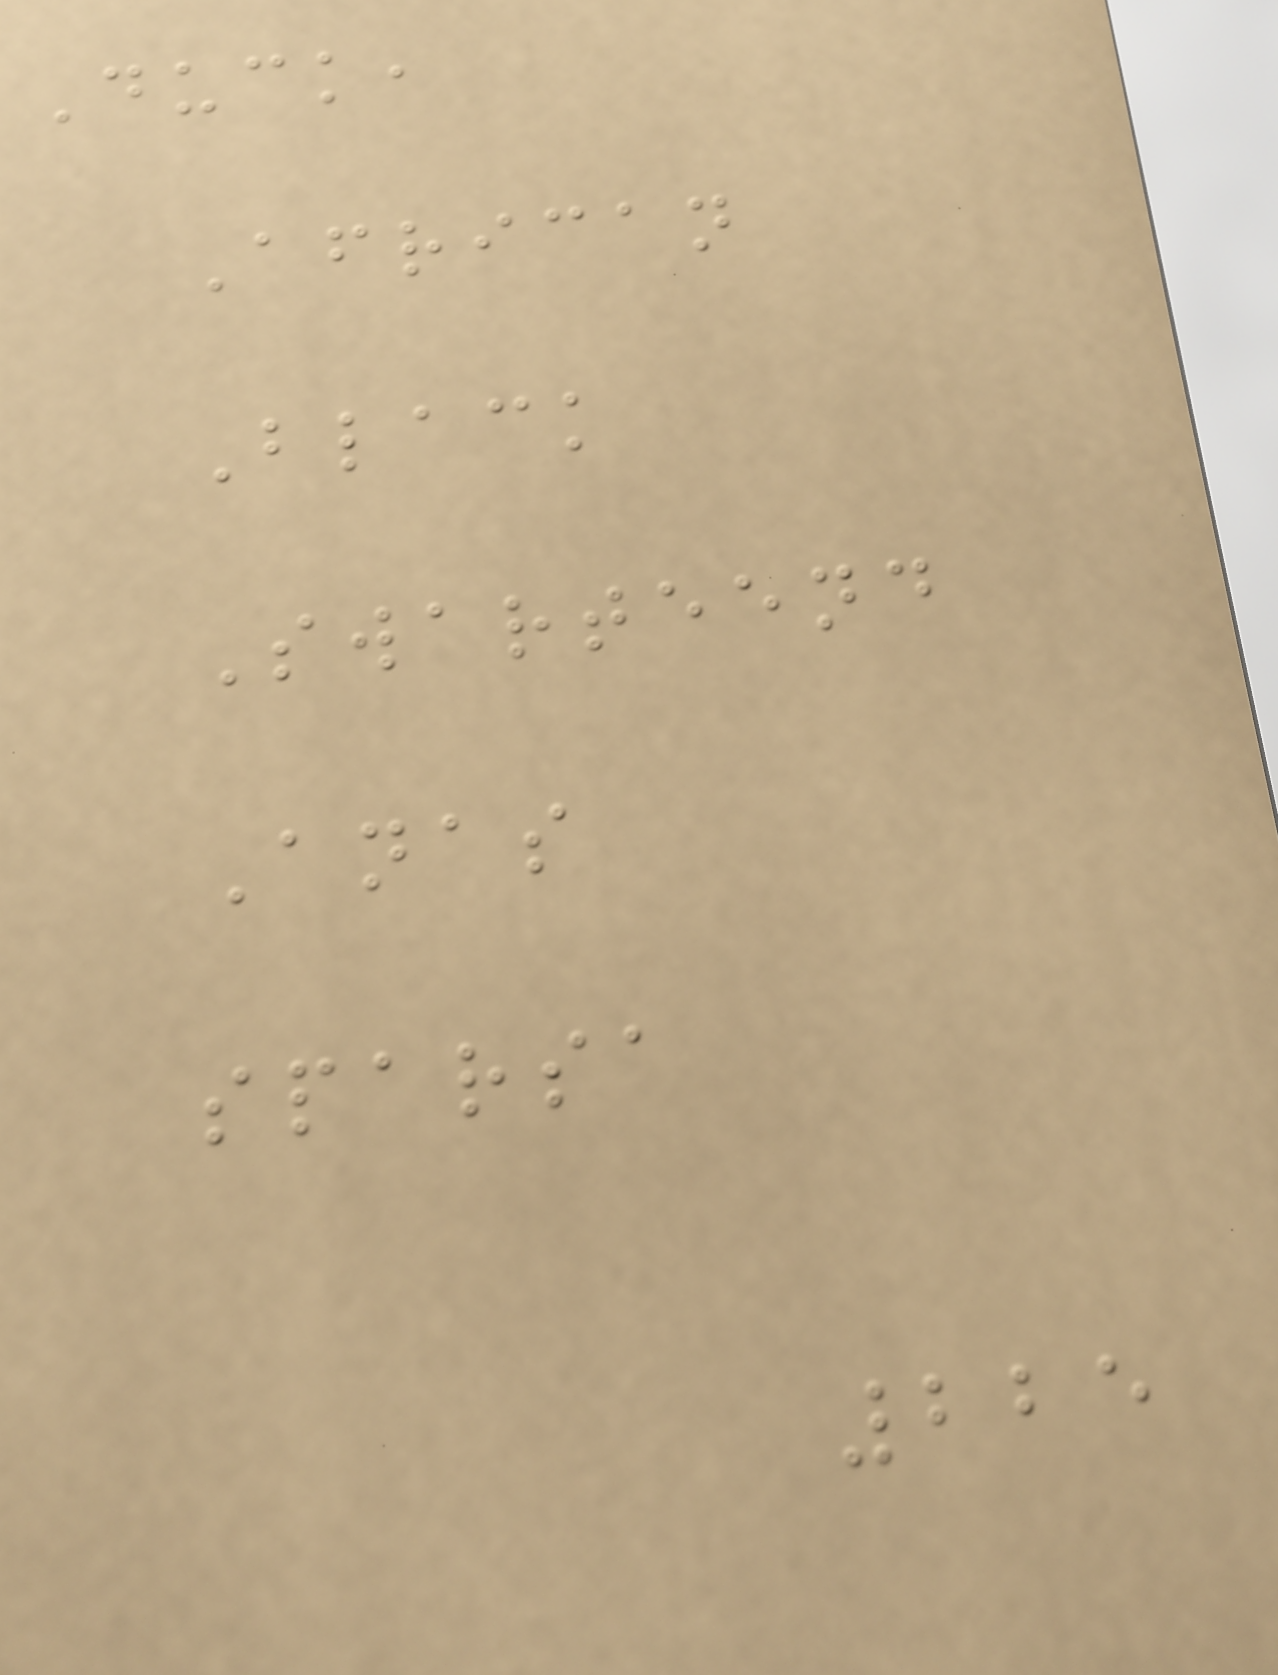Duck,
African
Black
Swarteend
Anas
sparsa
225
